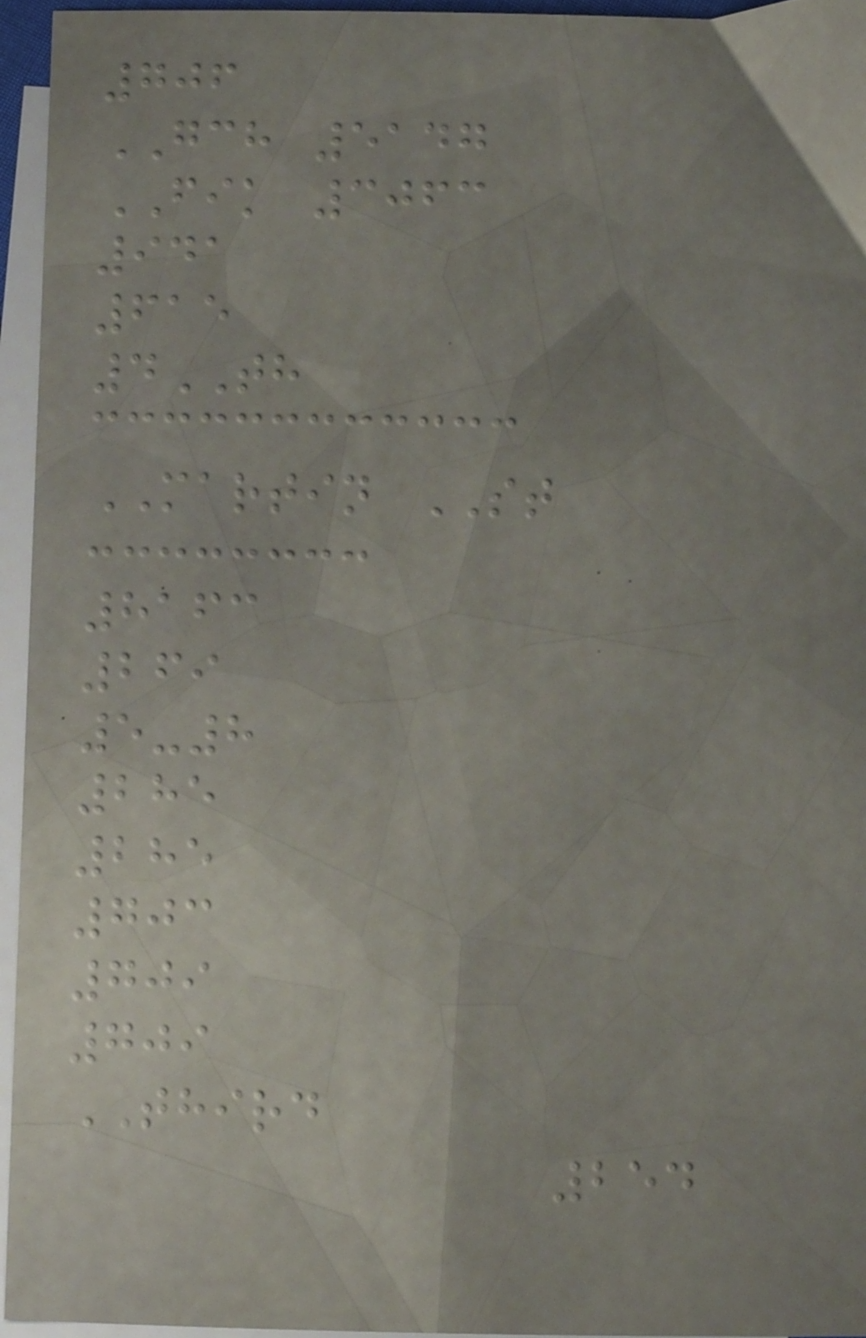706
GCH 5147
FIK 3063
941
615
4TH
MARTIN ST
8163
269
5-8
285
285
703
709
709
THIRD
254
